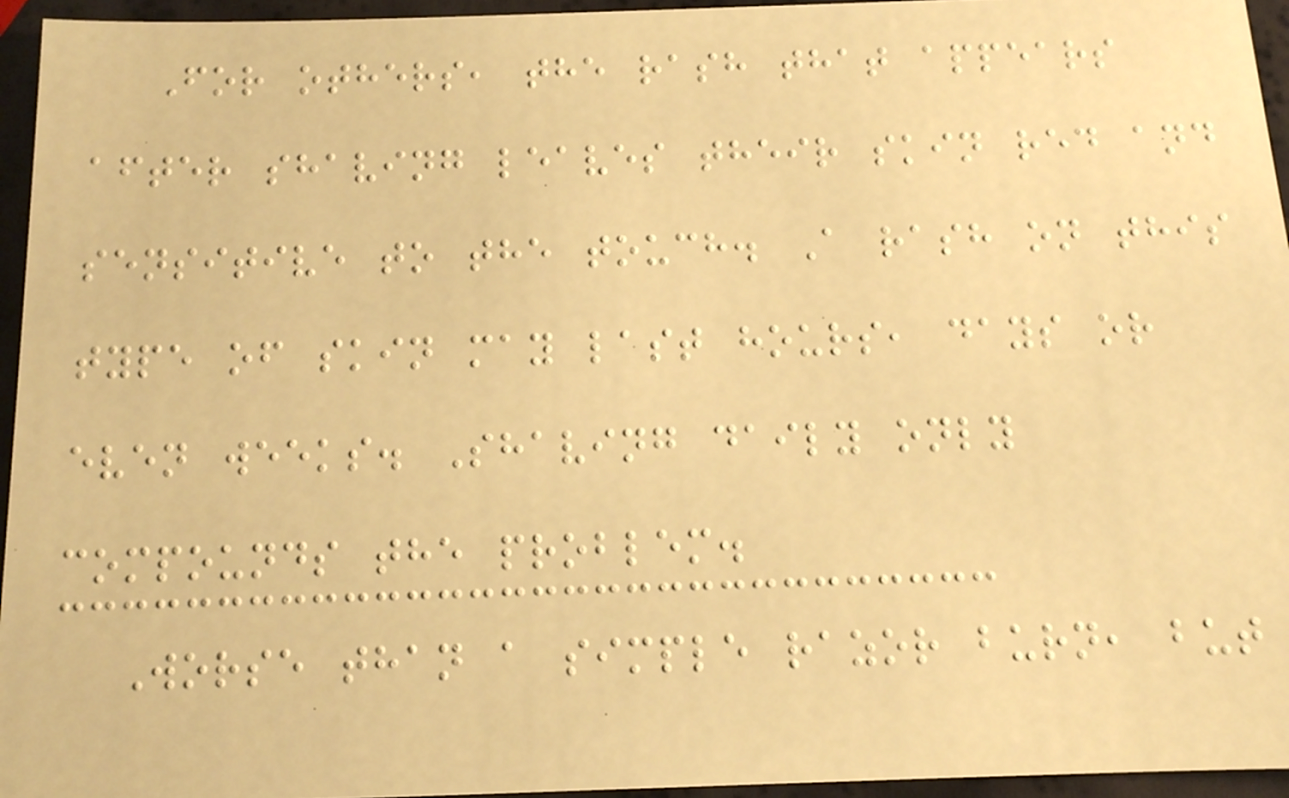For others, the rash that appears
after shaving leaves their skin red and
sensitive to the touch. A rash on this
type of skin may last hours, days or
even weeks. Shaving daily only
compounds the problem.
Worse than a simple razor burn, but
